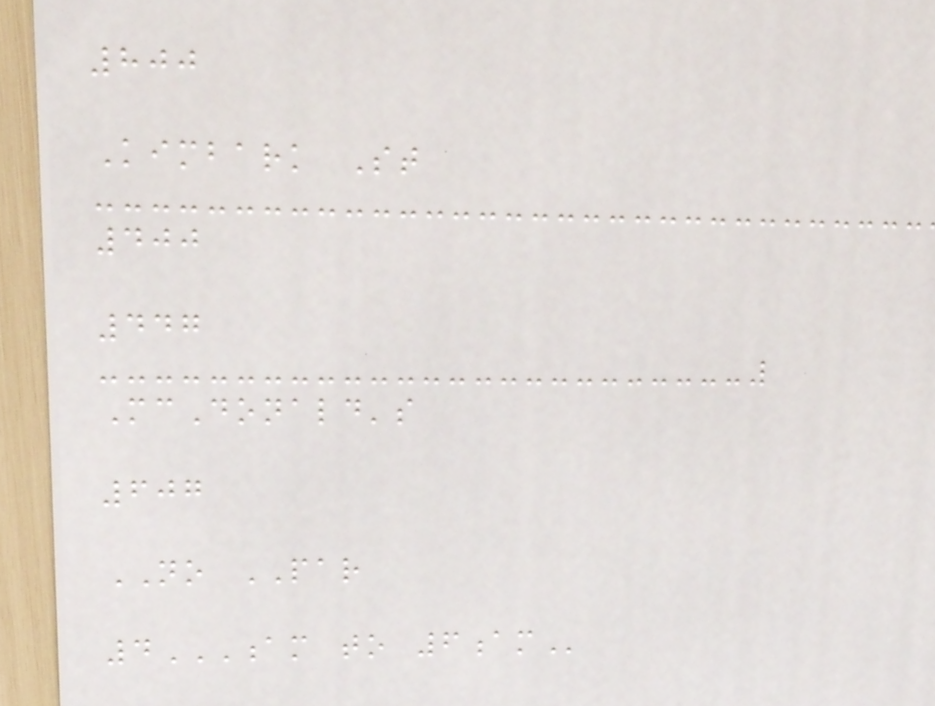800
Kimbark St
400
447
McDonald's
607
NO PAR
4AM TO 6AM
